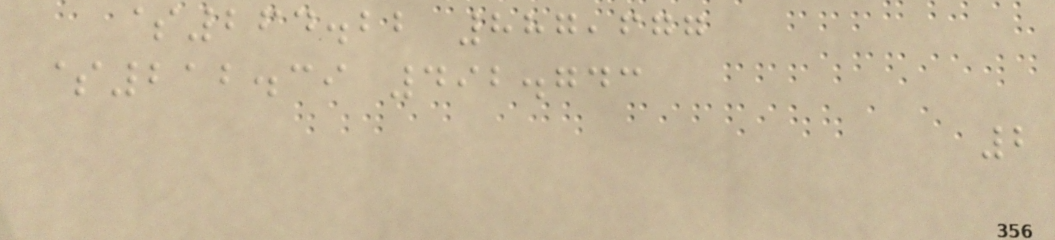$264.22 887,677
$212.39 492.743
2
